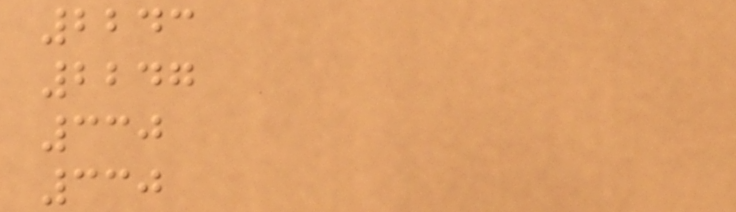2243
2247
330
330
